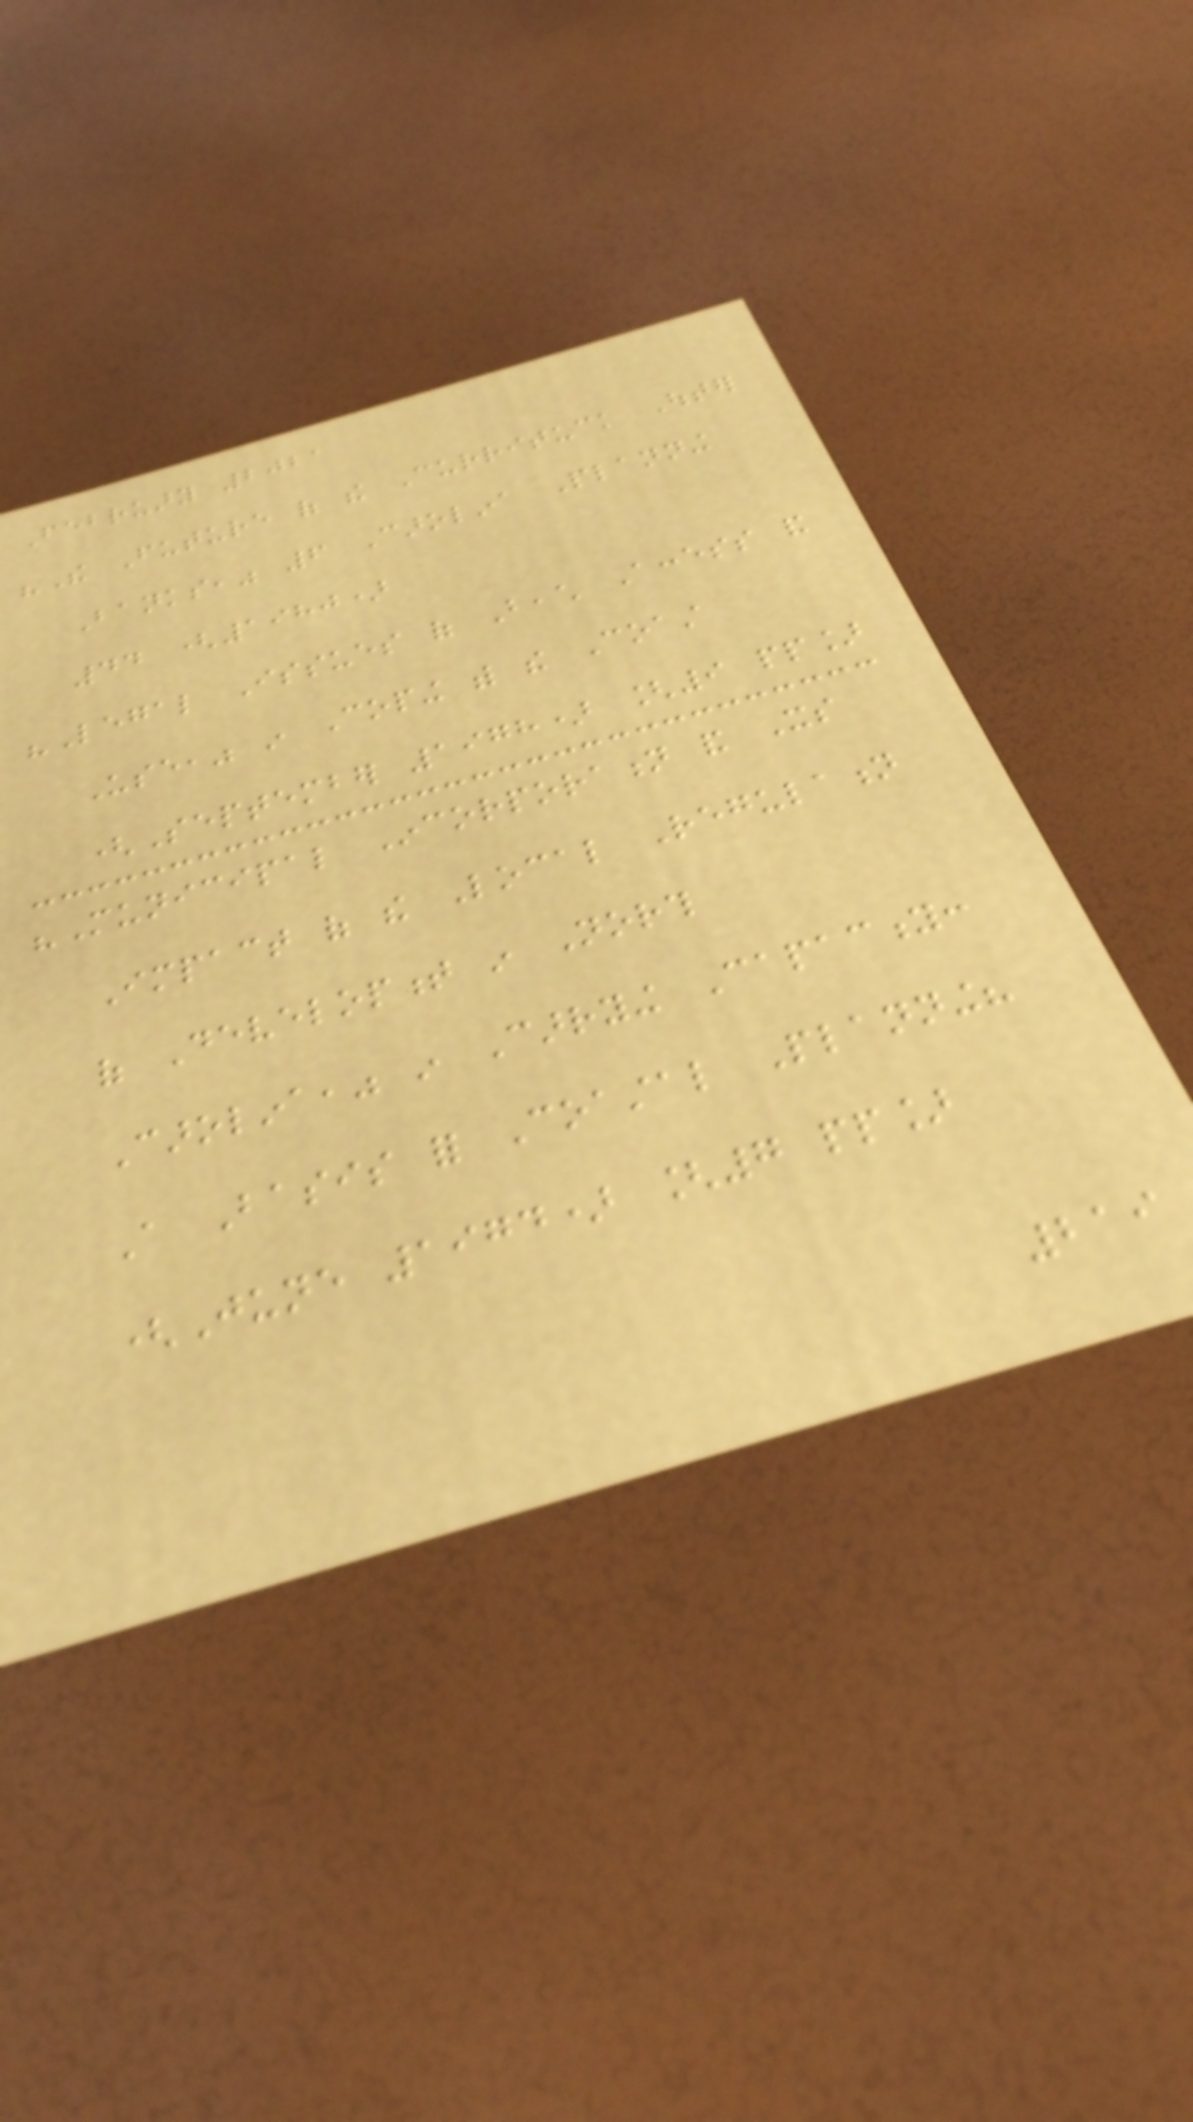February 2021
"The Future of the Currituck Outer
Banks," 6 Carolina Planning
44 (1980)
"Legal Issues of Beach Access and
Use," in Coping with the Coast
(September 1978) [9 pp]
"Municipal Incorporation and Its
Impact of the Local Regulation
of Development in North
Carolina," in Carrying Capacity:
A Basis for Coastal Planning?
(June 1974) [7 pp]
219
